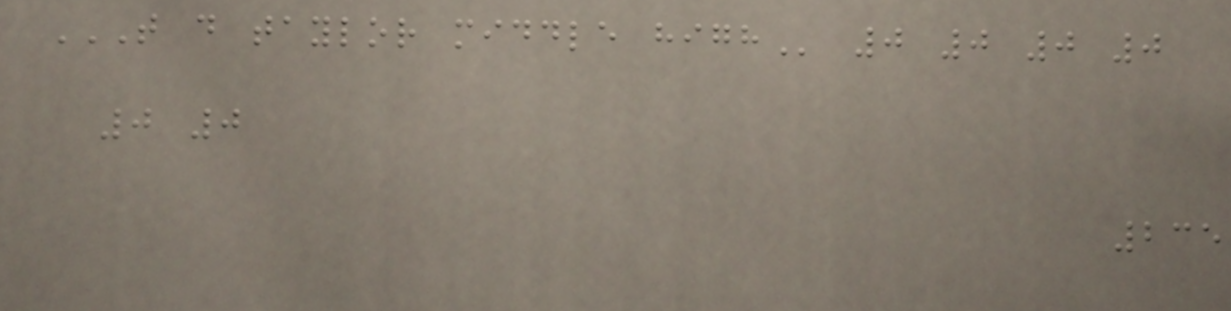T D TAYLOR MIDDLE HIGH 0 0 0 0
0 0
235
